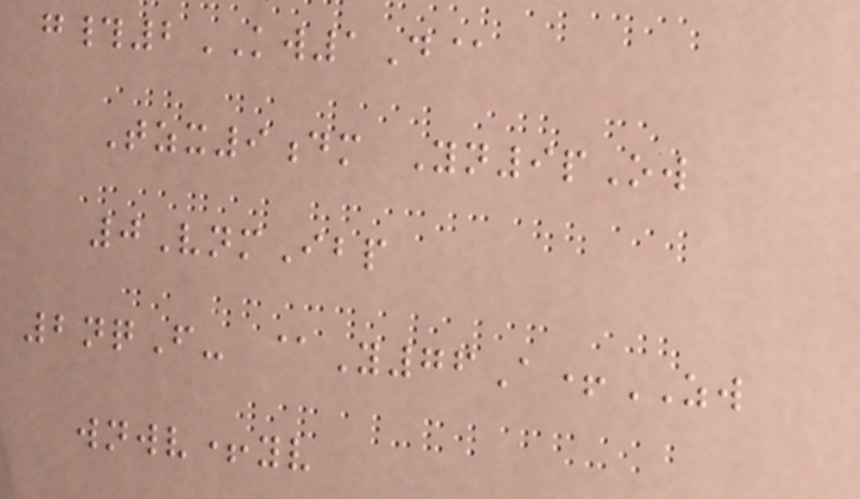g#2KW1D@
Tzx9dm Yn9pOw
0VnmIbp
2nqF- @Y76A+ZW
wnwv+yv
